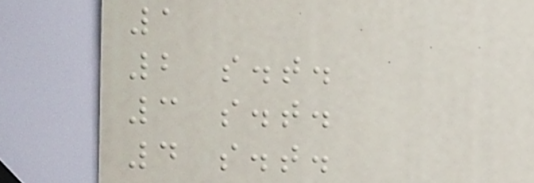1
2 s.t.
3 s.t.
4 s.t.
